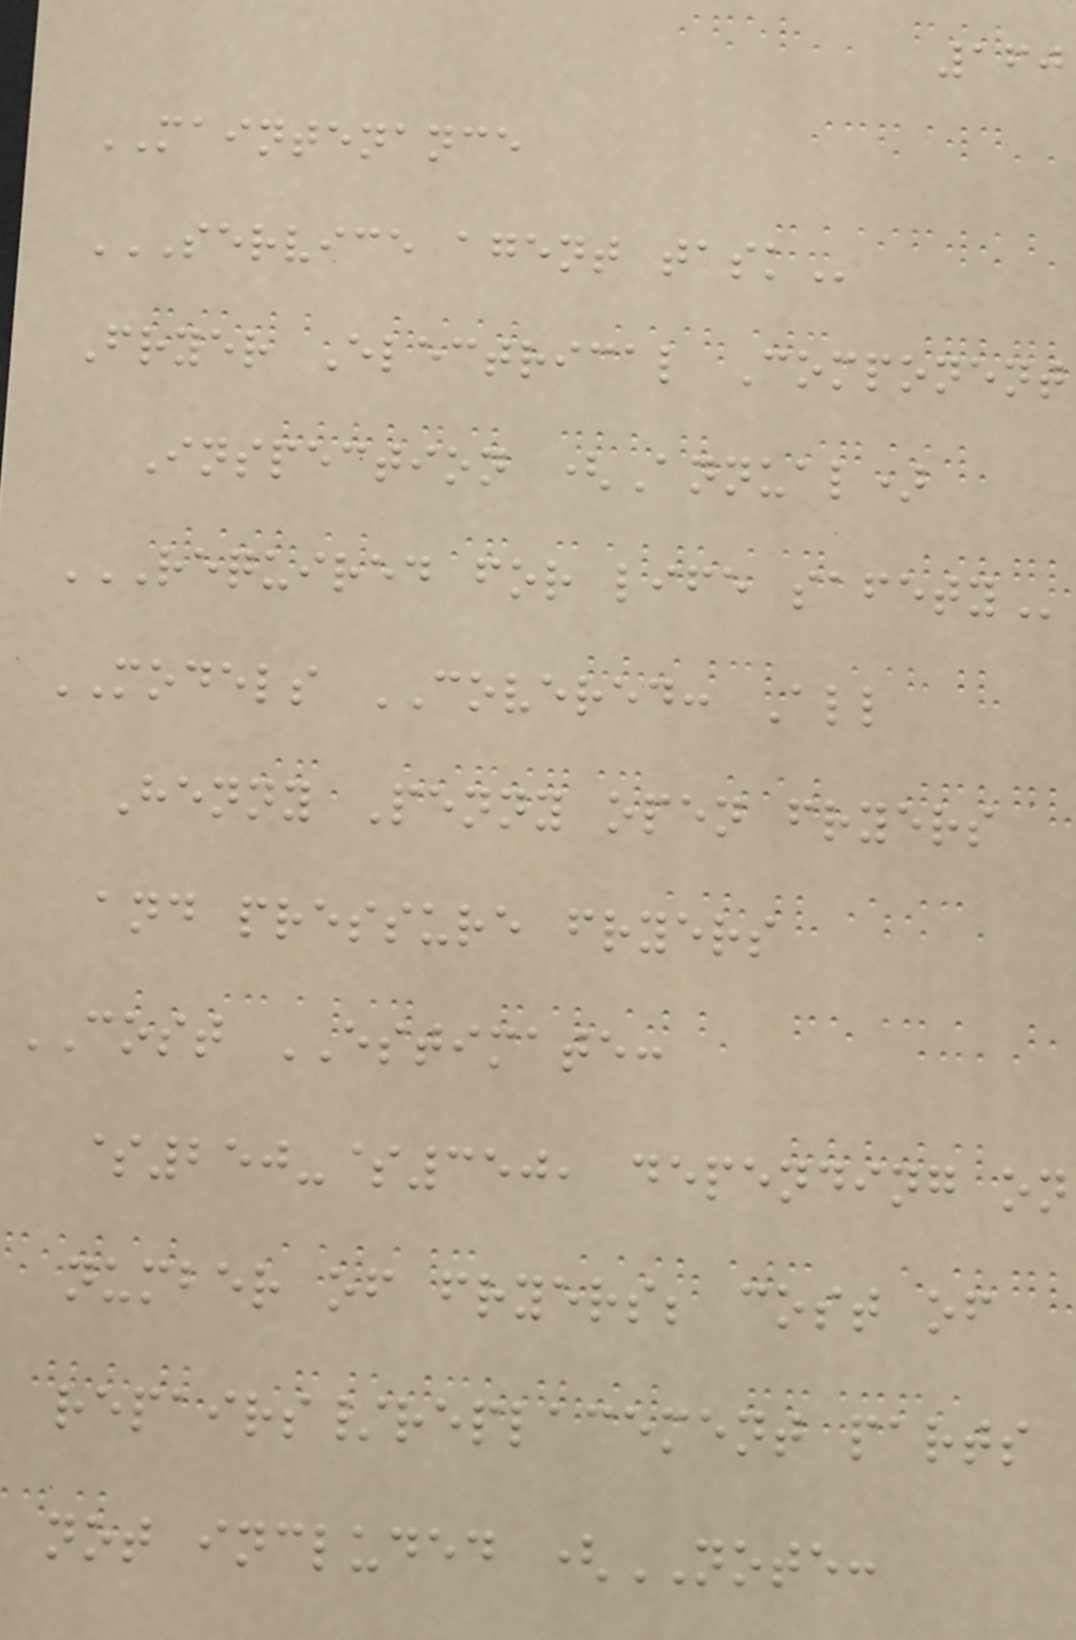160
MAINTENANCE
SERVICE AGENT TASK
Fryer Electrical Component
Inspection (Annual)
REQUIRED FOR LIFE SAFETY
MODELS COVERED: All
Henny Penny open fryers
and pressure fryers
COST ESTIMATE:
$250-$350, depending on
number of fryers; cost of
repairs/replacement parts
not included (NOTE:
